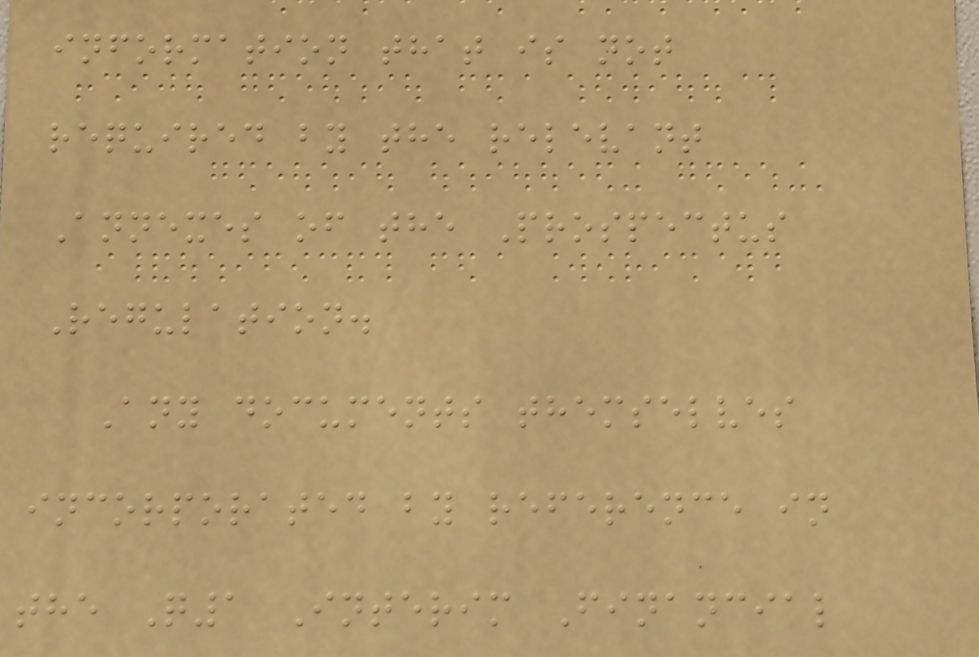information that is not
required by the relevant
Annexes of the Prospectus
Regulation.
Any documents themselves
incorporated by reference in
the Q1 Interim Financial
